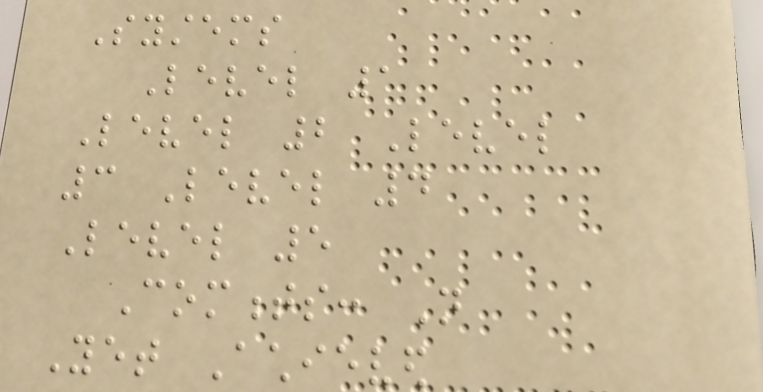Systems
Level 1
Level 2 Level
3 Level 4
Level 5
Comments: Not
Yet Achieved
